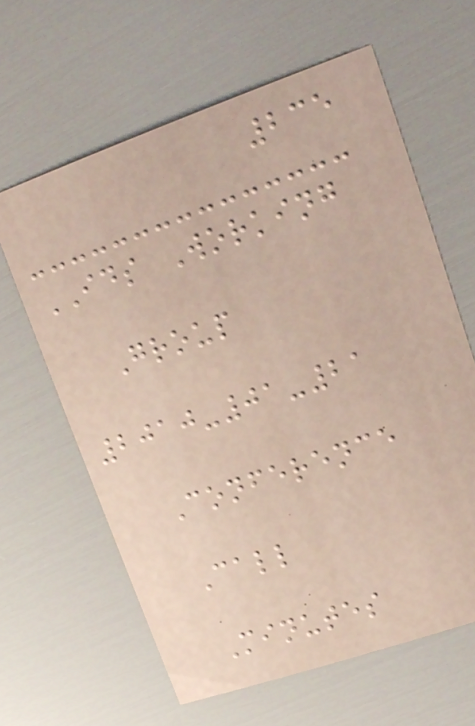235
IDS Working
Group
2010-01-21
Conference
Call
Minutes
